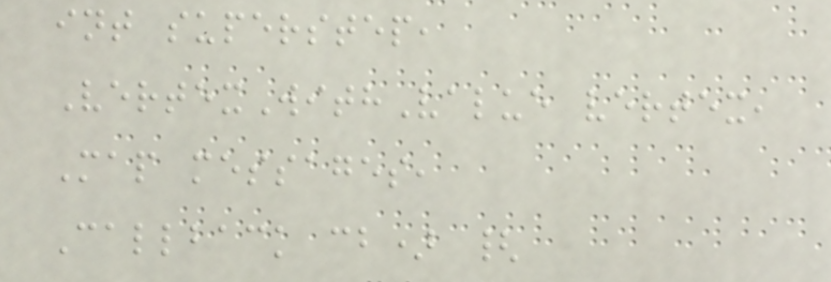int superstep,
VertexWithValue vertex,
Map messages,
Callback cb) {
